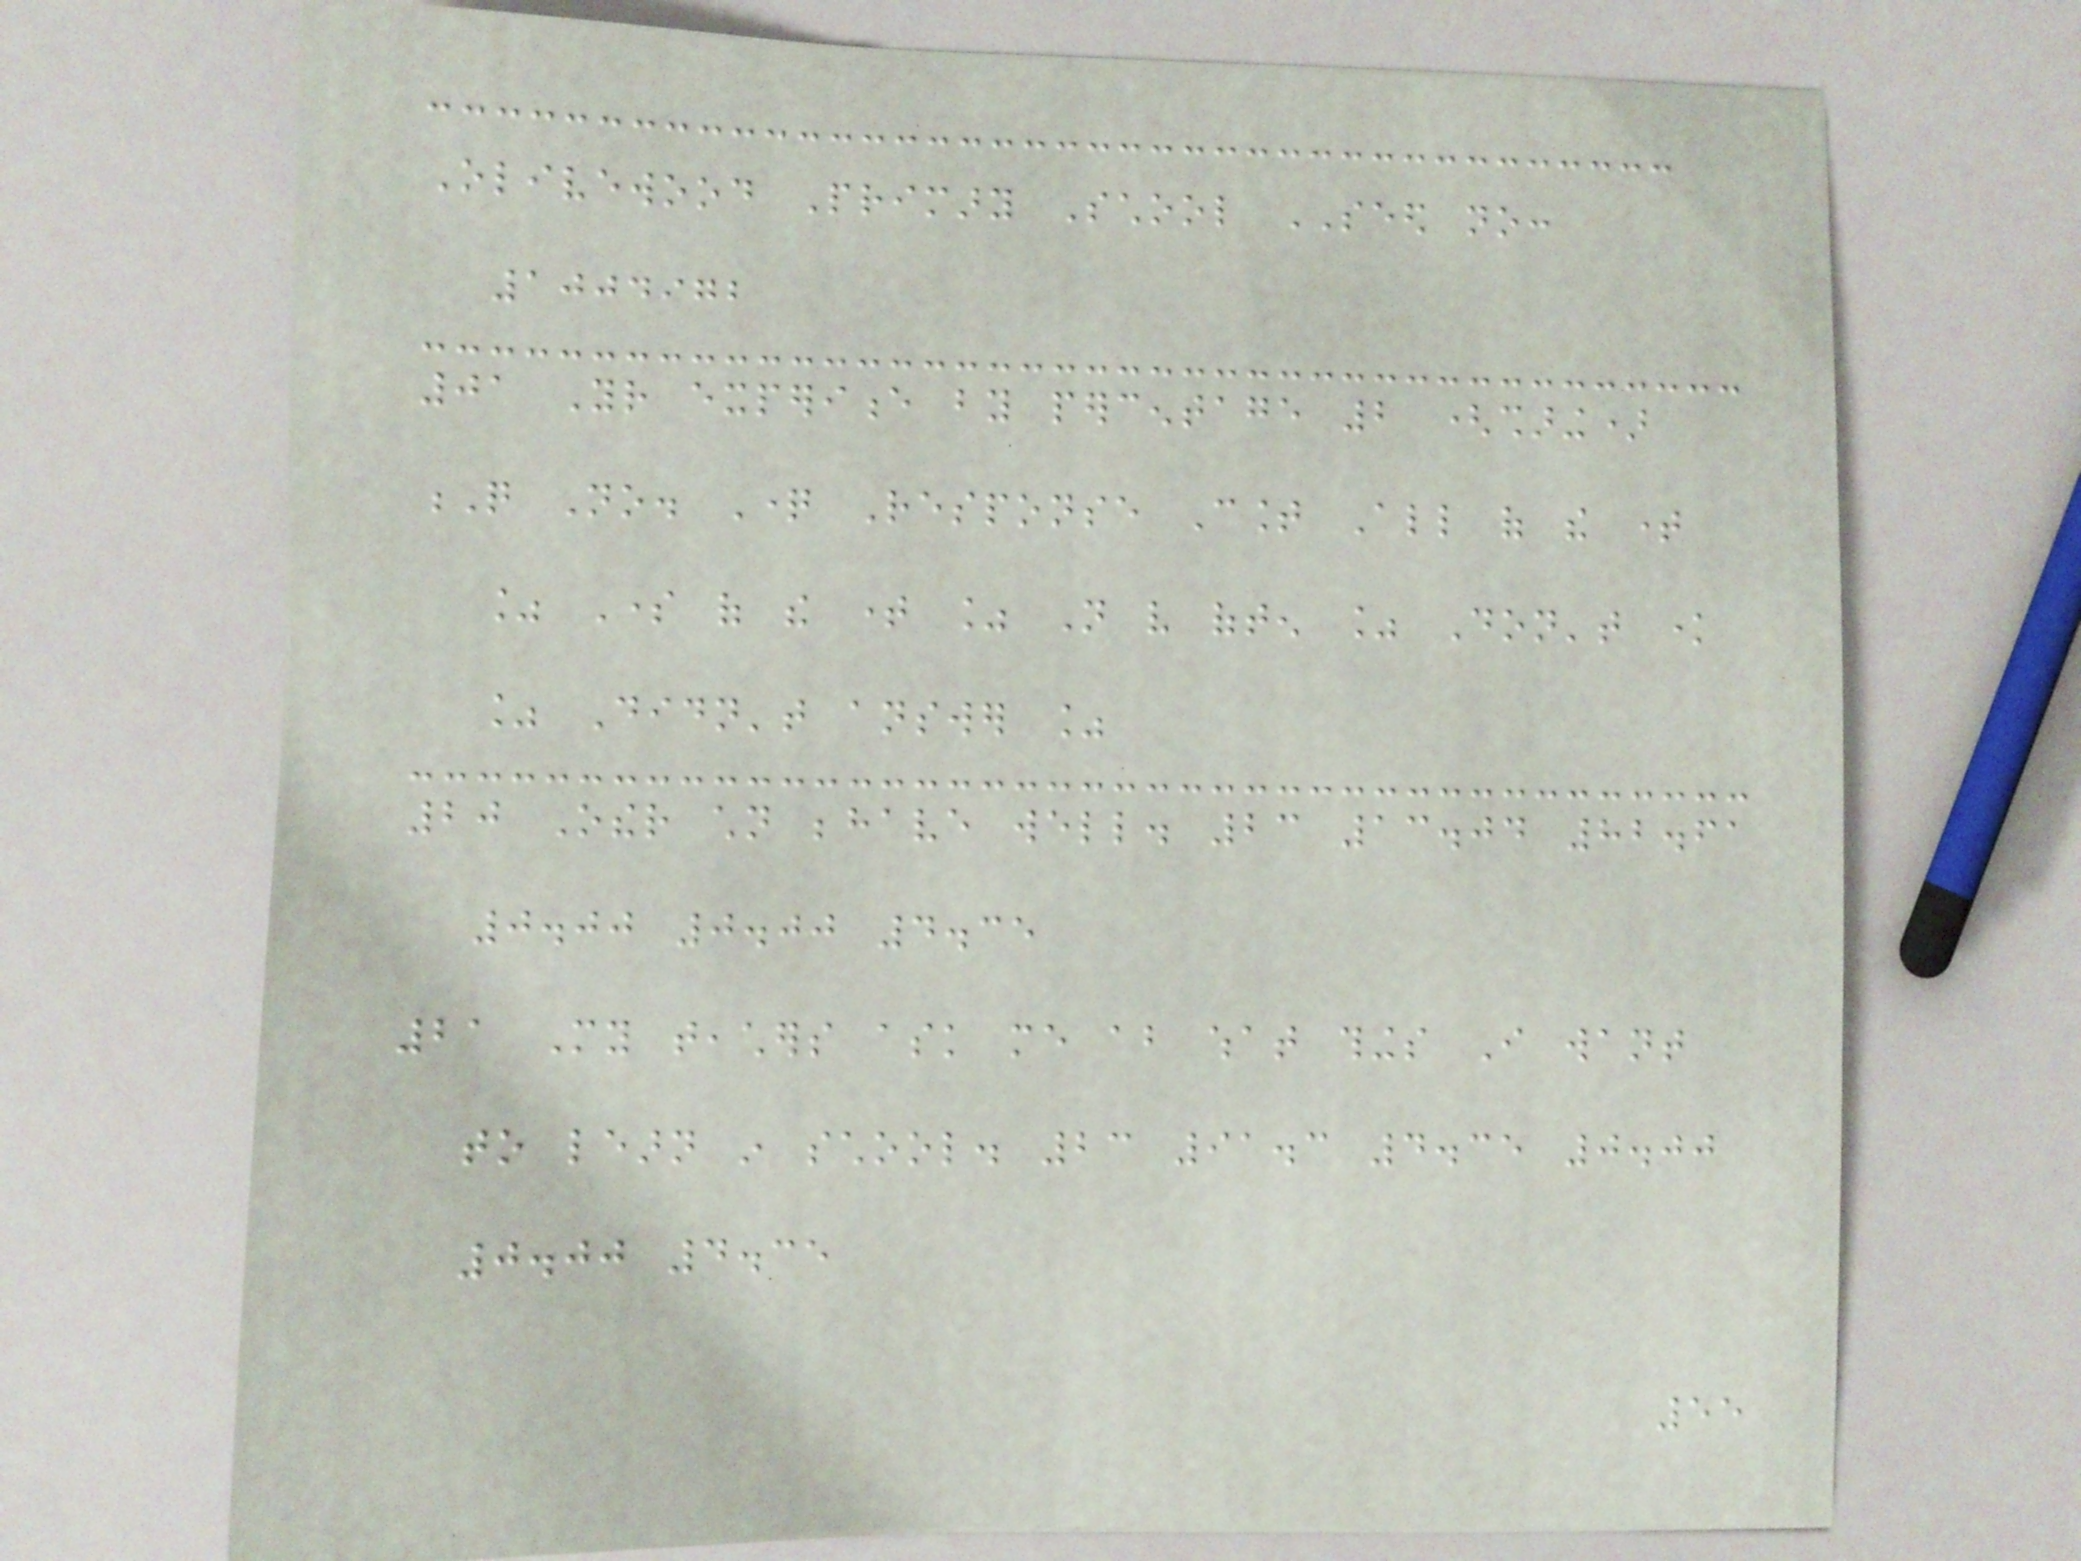Olivewood Primary School SEED no:
1004972
01 Your experience by percentage 2 (sharing)
Q No. Question Response Count All of the time
% Some of the time % Not very often % Don't know
% Didn't answer %
20 Other children behave well. 23 13.04 82.61
0.00 0.00 4.35
21 My teachers ask me about what things I want
to learn in school. 23 91.3 4.35 0.00
0.00 4.35
55
